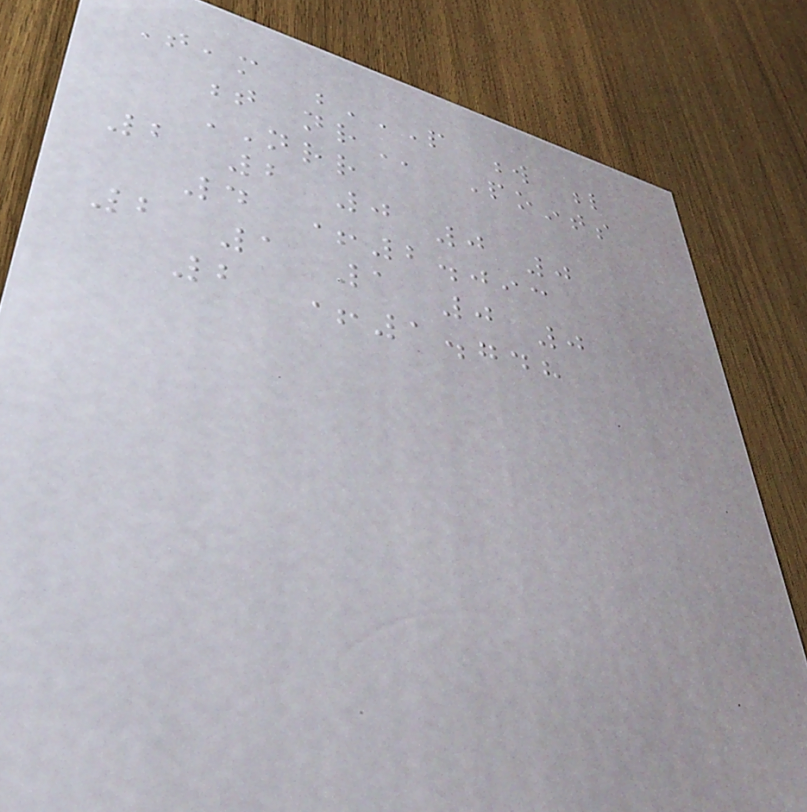Team P W L
T NR Points
NRR
2 2 0 0 0
4 +2.093
2 1 1 0 0
2 +1.748
